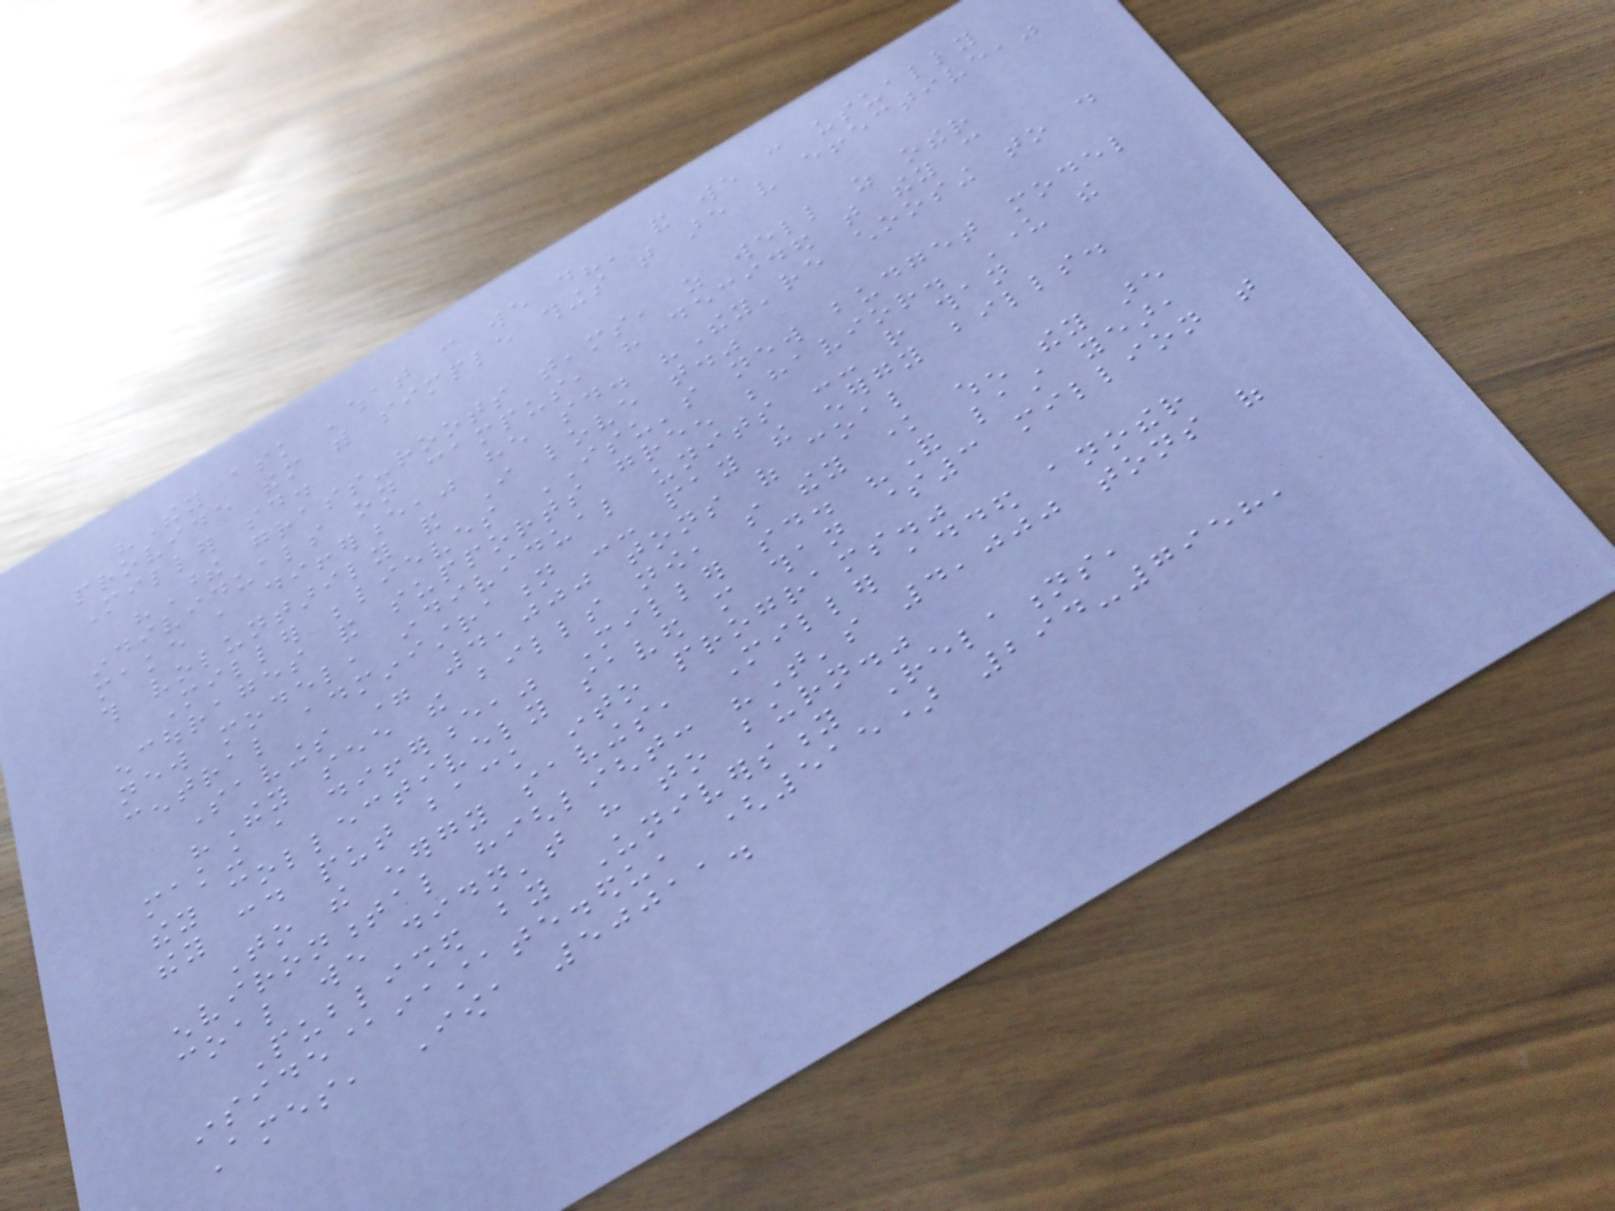"They ask 'what can we do?' and we can usually
provide them with simple things that are very effective,"
Miller said.
"These grass-roots teams, as well as other
individuals on campus, have decided that they can
make a difference," he said. "They're choosing to do
this voluntarily and I love that."
Miller believes ISU's new budget model
encourages and supports green behavior. Under the
new model, individual units -- rather than
central administration -- pay the energy bills.
Savings = 4,000 tons of coal
"They see the bills now, so they know when they are
making a difference," Miller said. "And last year,
they collectively saved more than $3 million that
they could put back into programs."
To the energy savings, Miller added another
environmental highlight: "That's 4,000 tons of
coal we didn't have to burn."
Published by University Relations,
inside@iastate.edu, (515) 294-7958,
Ames, Iowa 50011.
